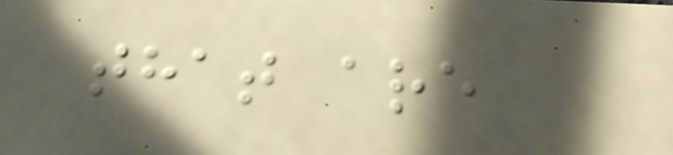that are
